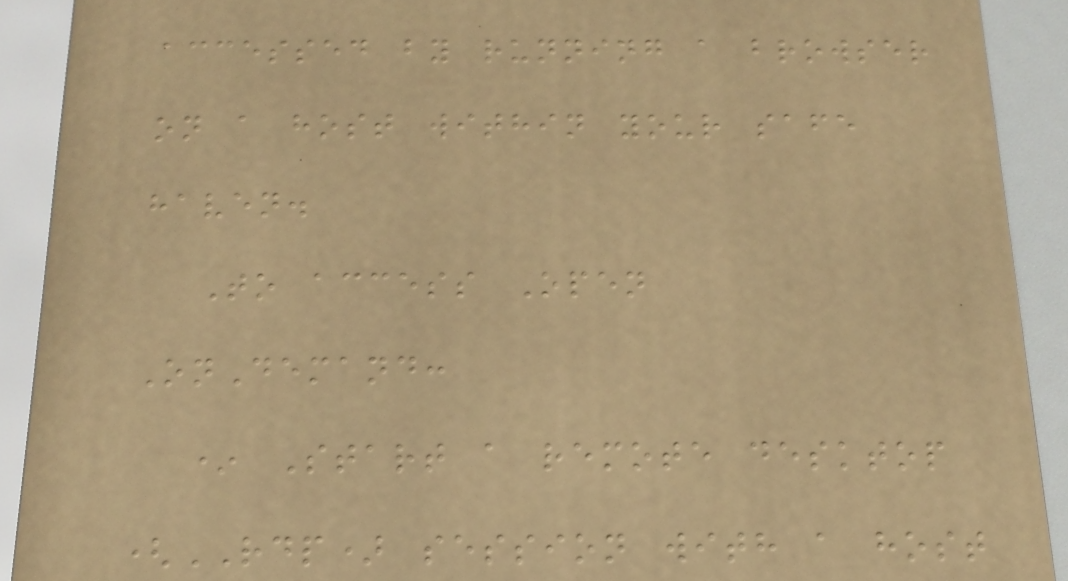accessed by running a browser
on a host within your safe
haven.
To access Open
OnDemand:
* Start a remote desktop
(RDP) session with a host
